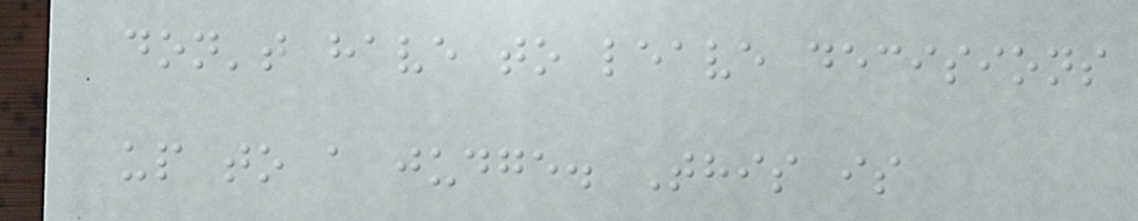don't have to leave decisions
up to a judge. This is
